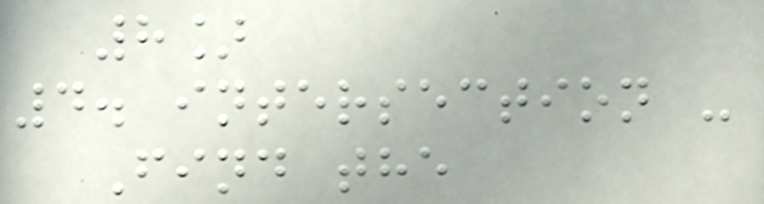8]
4. intersection -
Find the
